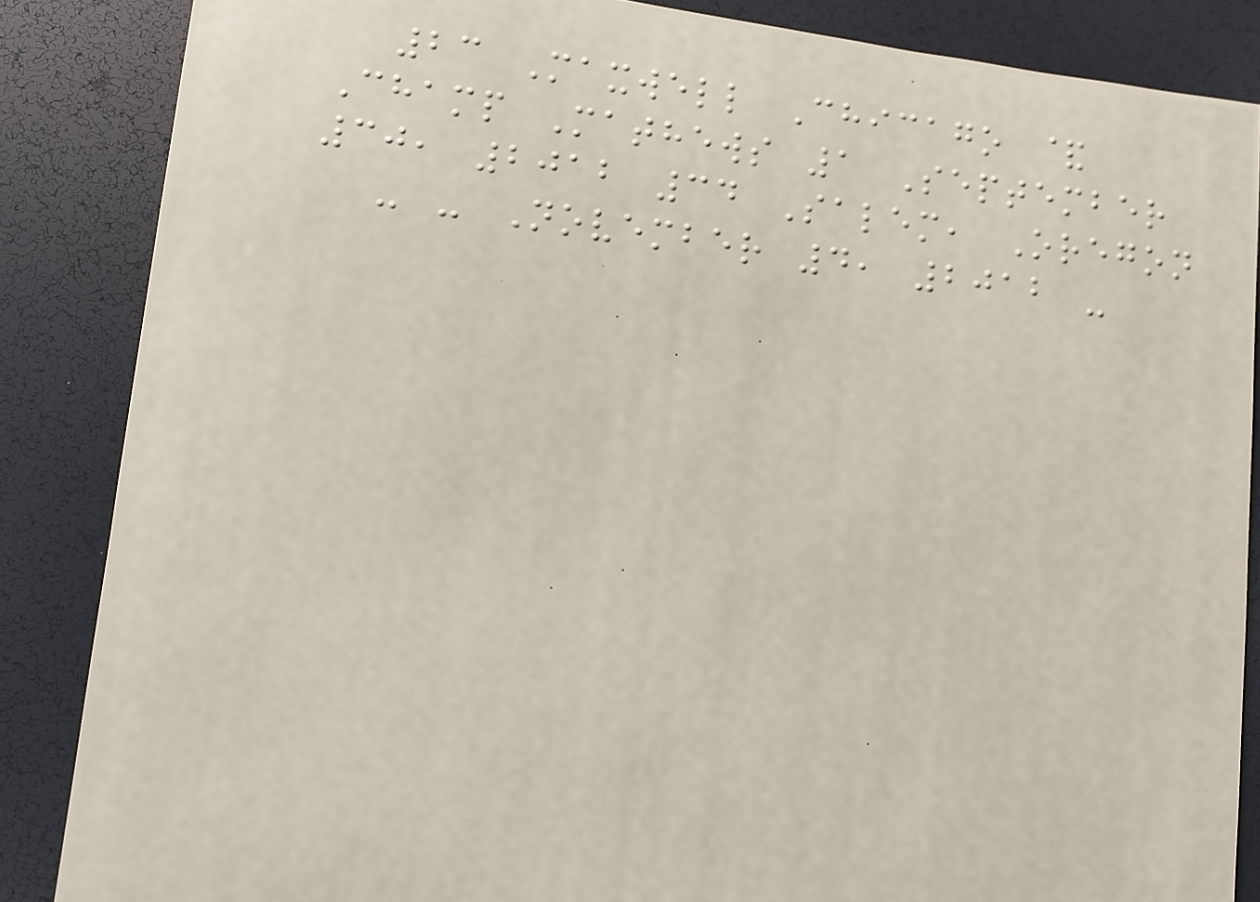23 Maxwell Chicago &
Champ Mathews 1 September
30, 2012 34 Salem, Oregon
- - November 4, 2012 -
